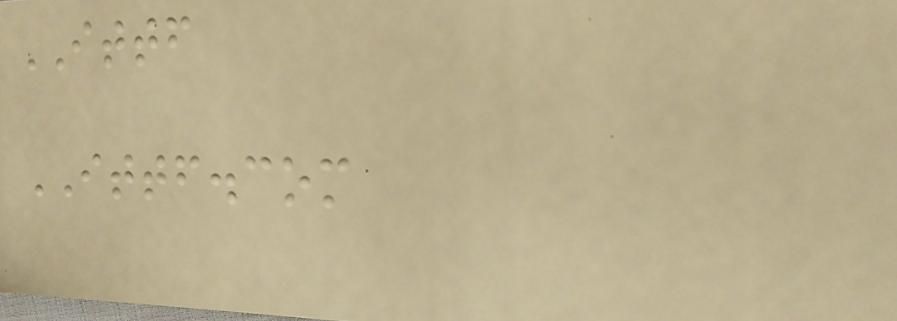ITTF
ITTF.com
